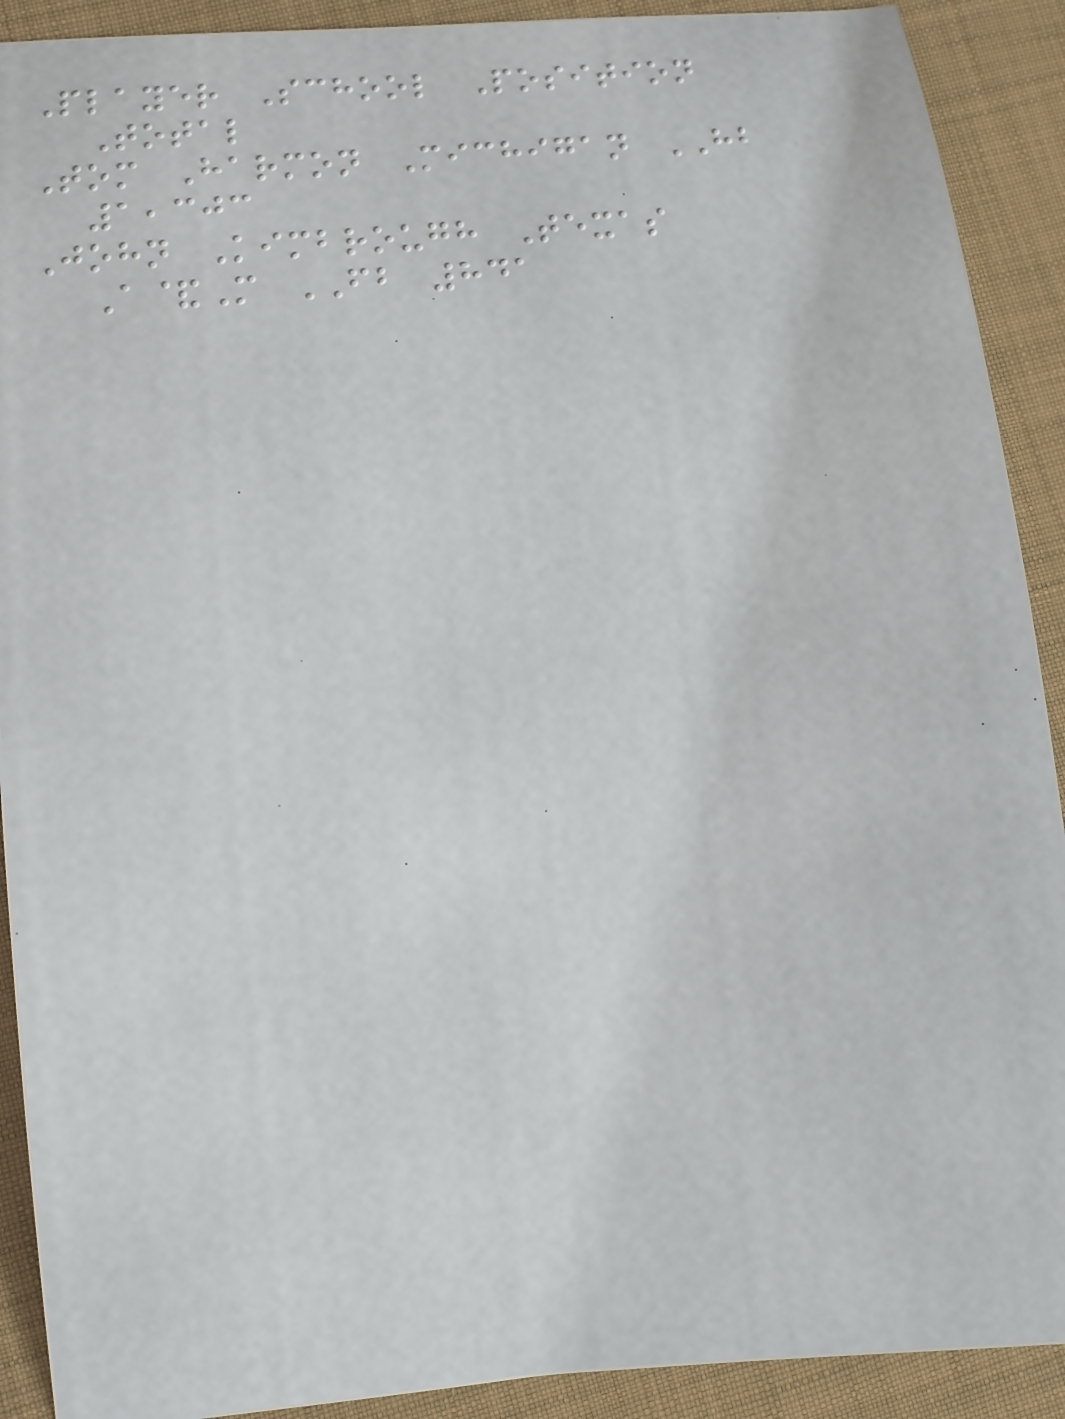Player School Position
Total
Tom Harmon Michigan HB
1,303
John Kimbrough Texas
A&M FB 841
